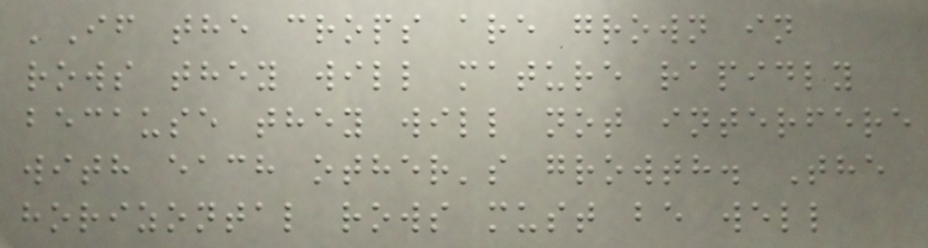'If the crops are grown in
rows they will mature rapidly
because they will not interfere
with each other's growth. The
horizontal rows must be well
